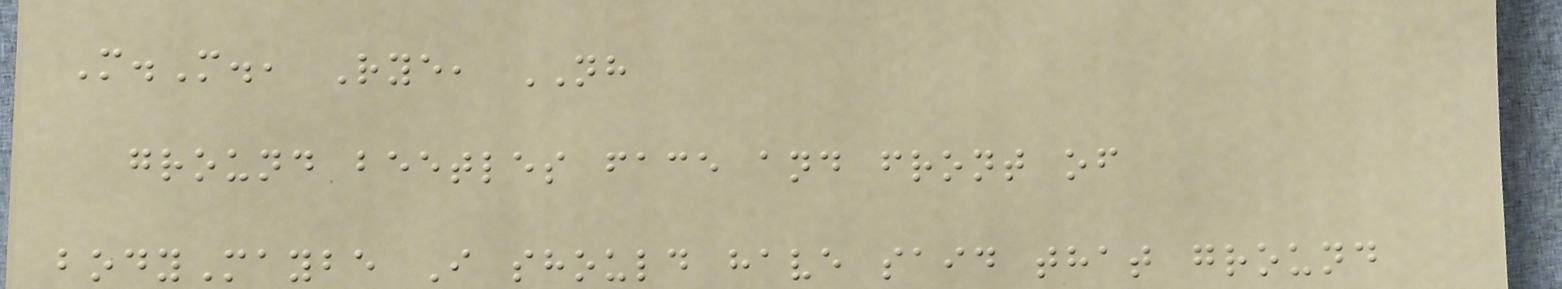M.M., Rye, NH
ground beetles face and front of
bodyMaybe I should have said that ground
